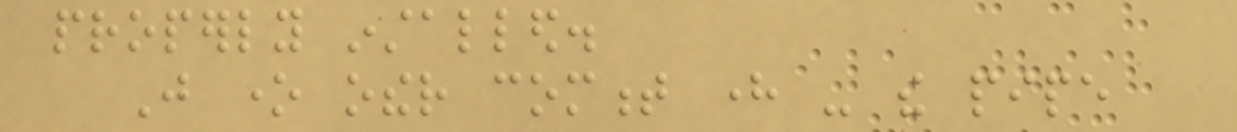properly installed.
Just one other comment here - the pipe
